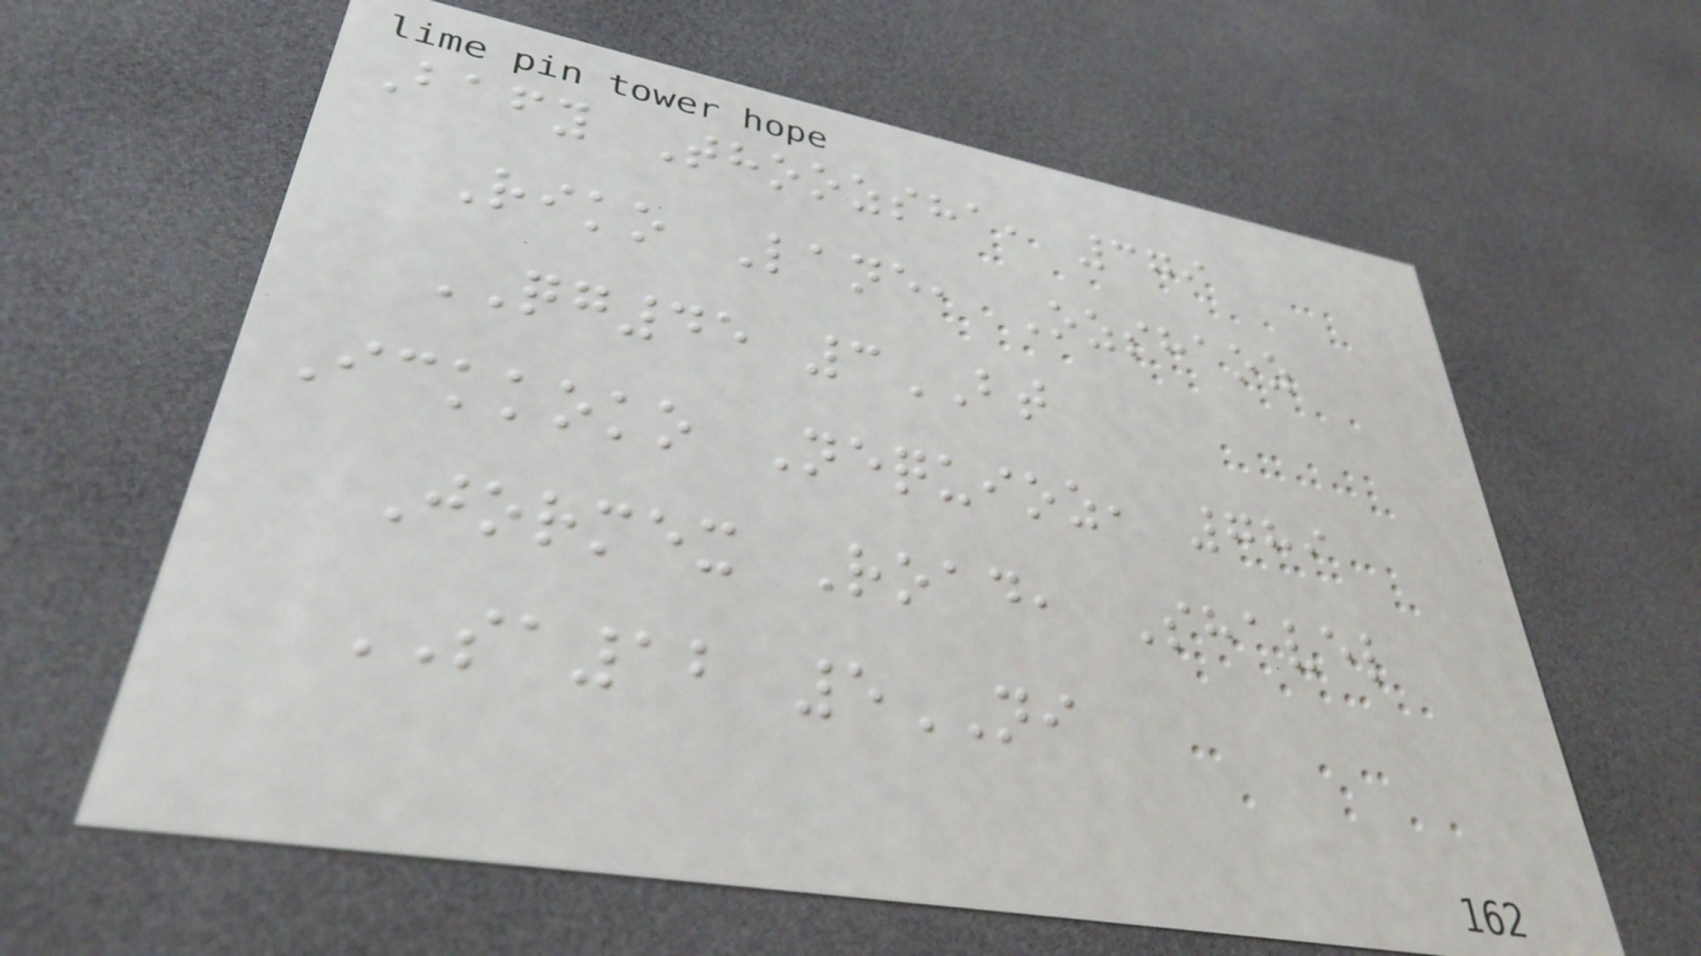Bafy Thoozsha, 379
Riko Lane, Ozshaoz
QG45 3BT
Ickkoko Nequioz, 789
Jormex Road, Shavel
SA12 5NI
